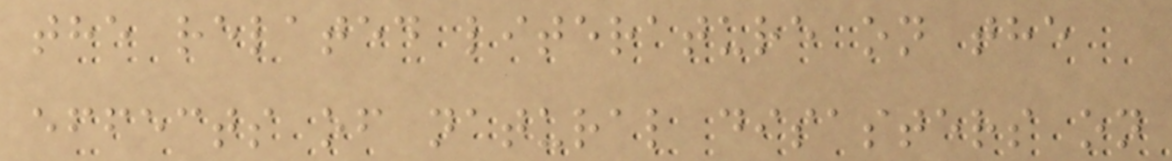the related literature on the
effects of natural disasters on
